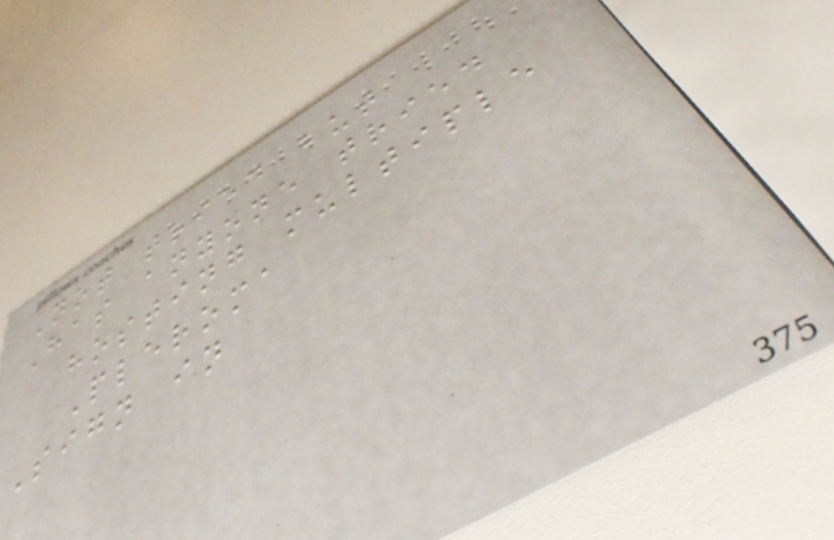Not tried but
Has anyone tried
hosting multiple
Pleroma
Sign in
